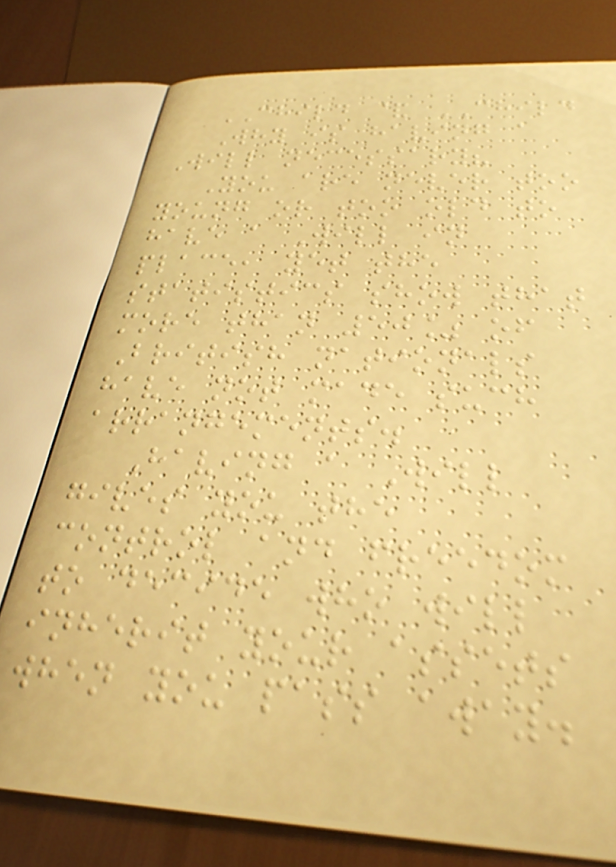CHILD & CHILD
Why is having a
Will necessary?
You are never too
young or too old to
have a Will in
place, yet the
statistics show that
more than 50% of
British nationals
have not made such
arrangements.
Having a Will
gives you the
control and freedom
to decide who will
inherit your assets
when you pass away.
